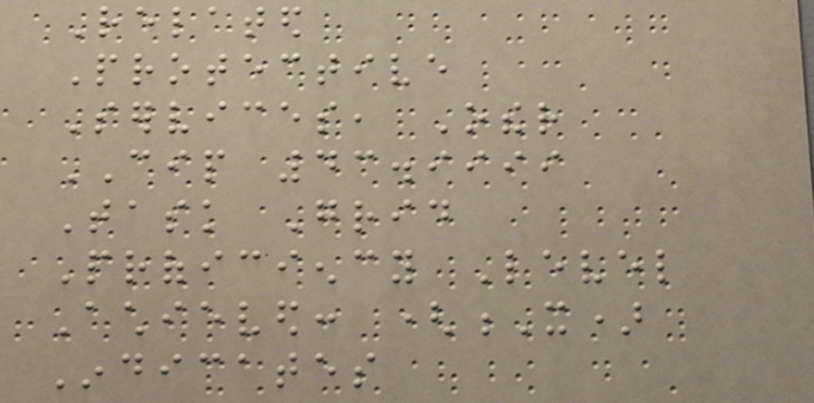Related
Protective
Services, Other
CIP 43.9999
Task Grid
Proficiency Level
Achieved: (X)
Indicates
